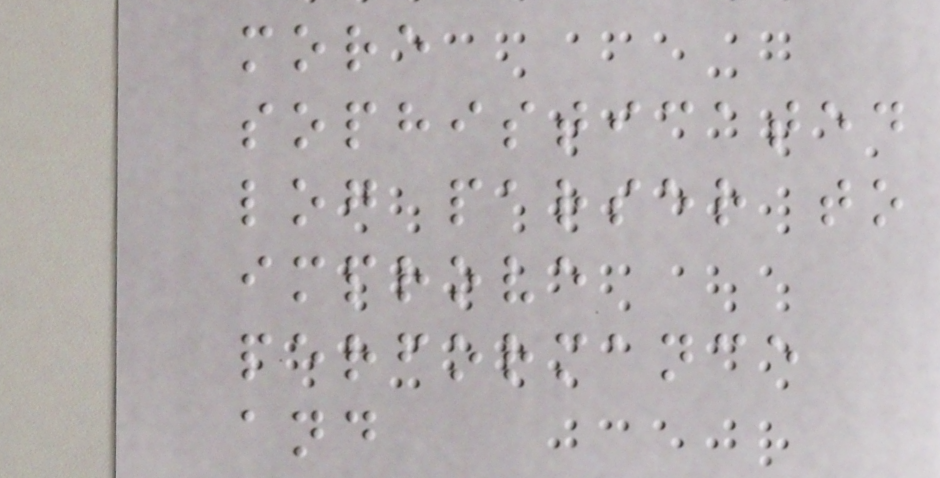more
sophisticated
log parser to
improve
performance
and
